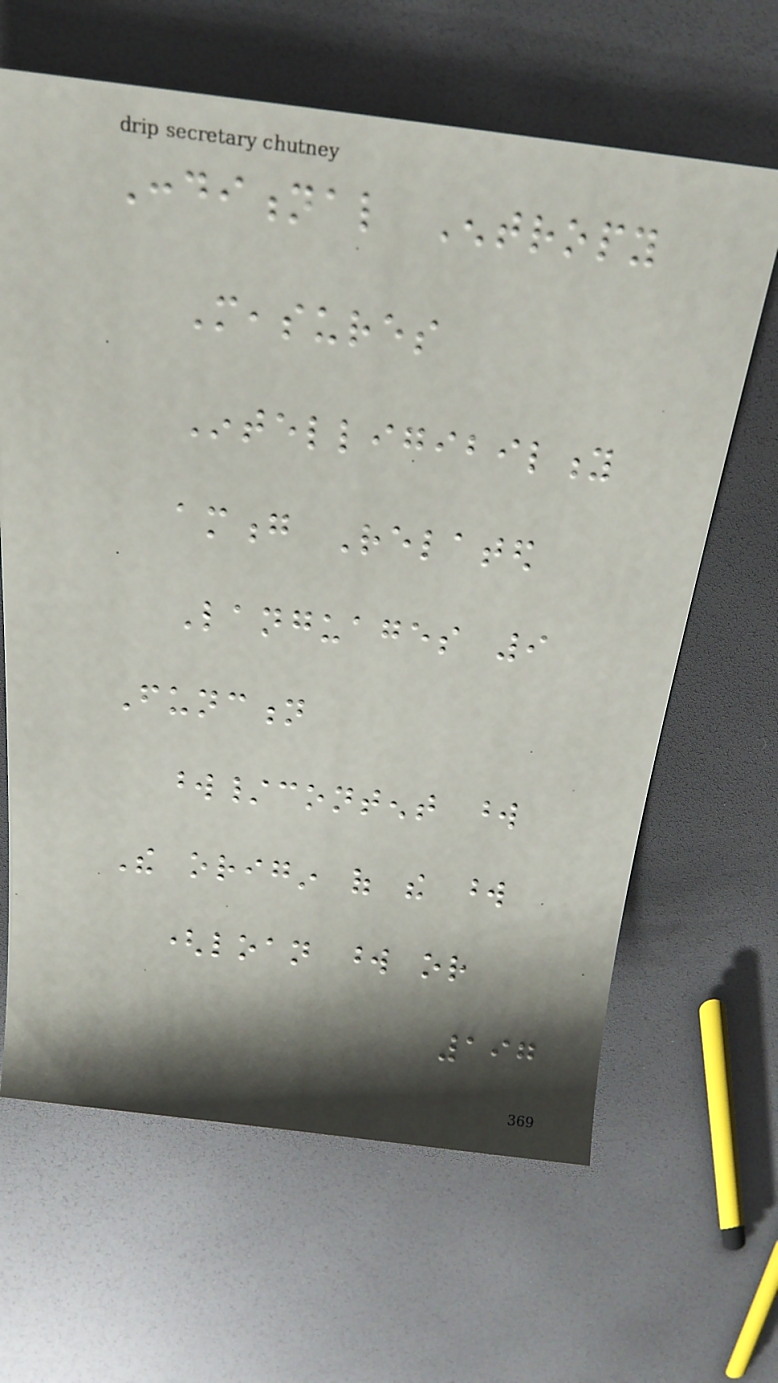Conditional Entropy
Measures
Intelligibility
among Related
Languages 9
Function
word/content word
The origin of the word
(loan word or
197
